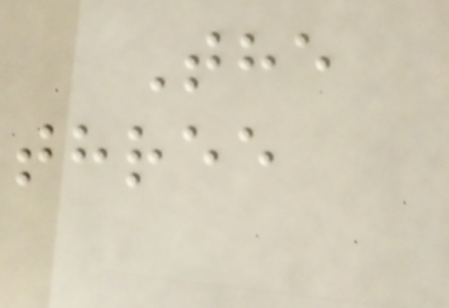The
three
